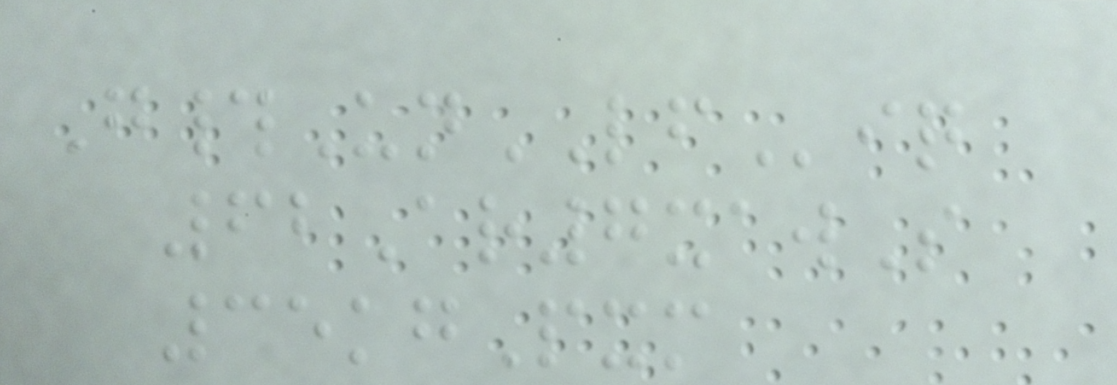G#UnLFiq
62Ar7xawS
35kgPxm
